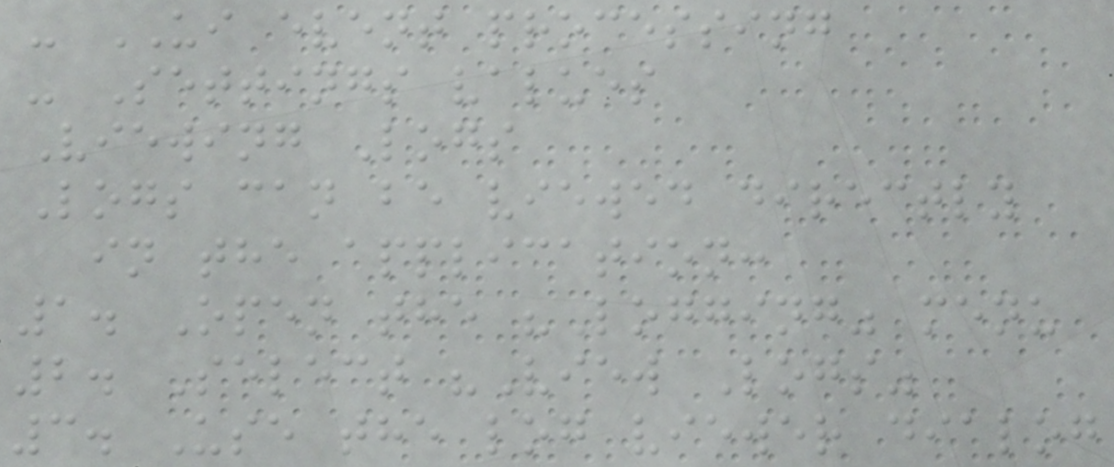- UI event processing
- Settings values
Viewing Logs
Logs can be viewed directly
in the application:
1. Open the "Logging" menu
2. Select "View Logs"
3. Use the log viewer dialog
